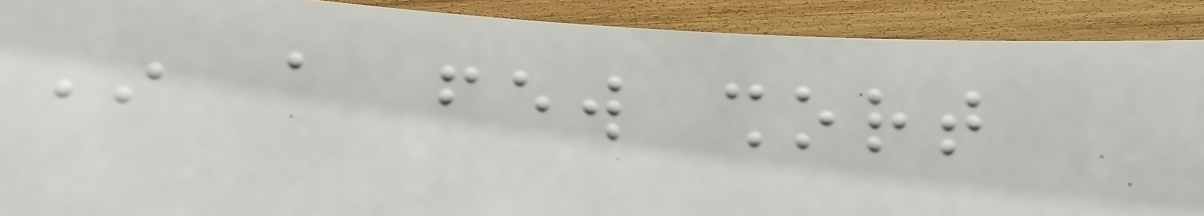In a few short
